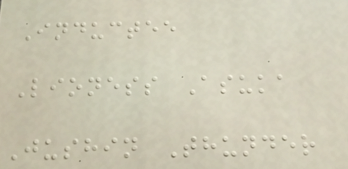Inductee
Lioness Asuka
Jushin Thunder
